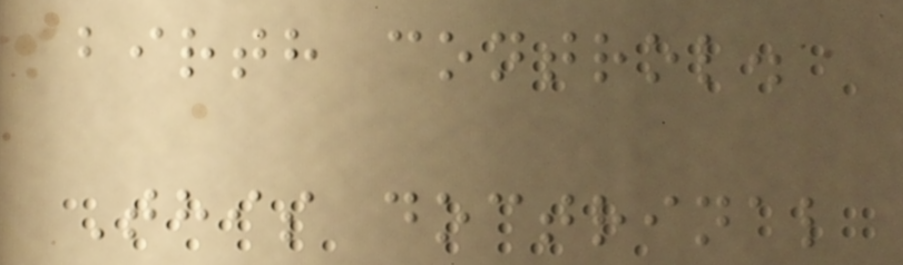birth control.
This doctrinal
